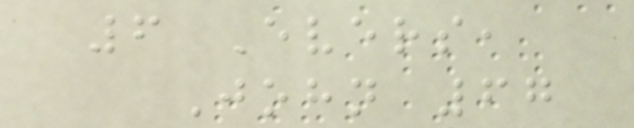6 Evers,
John 67
